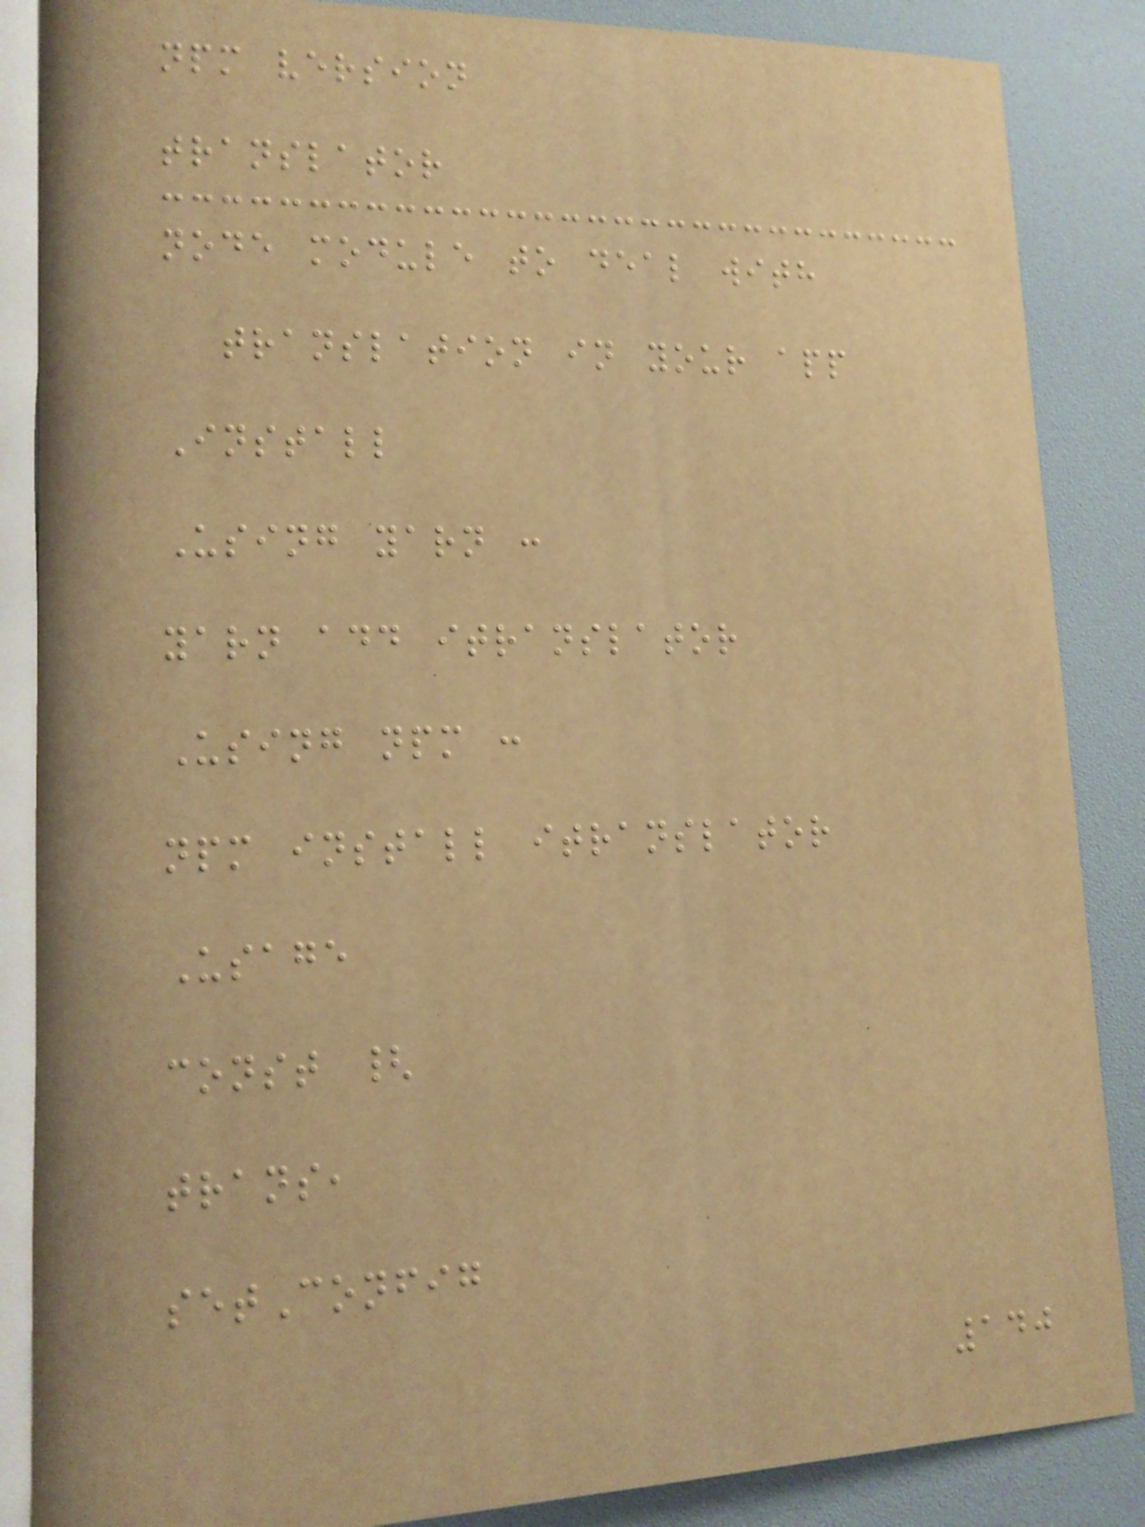npm version
translator
node module to deal with
translation in your app
Install
Using yarn :
yarn add itranslator
Using npm :
npm install itranslator
Usage
const {
trans,
setConfig
140
